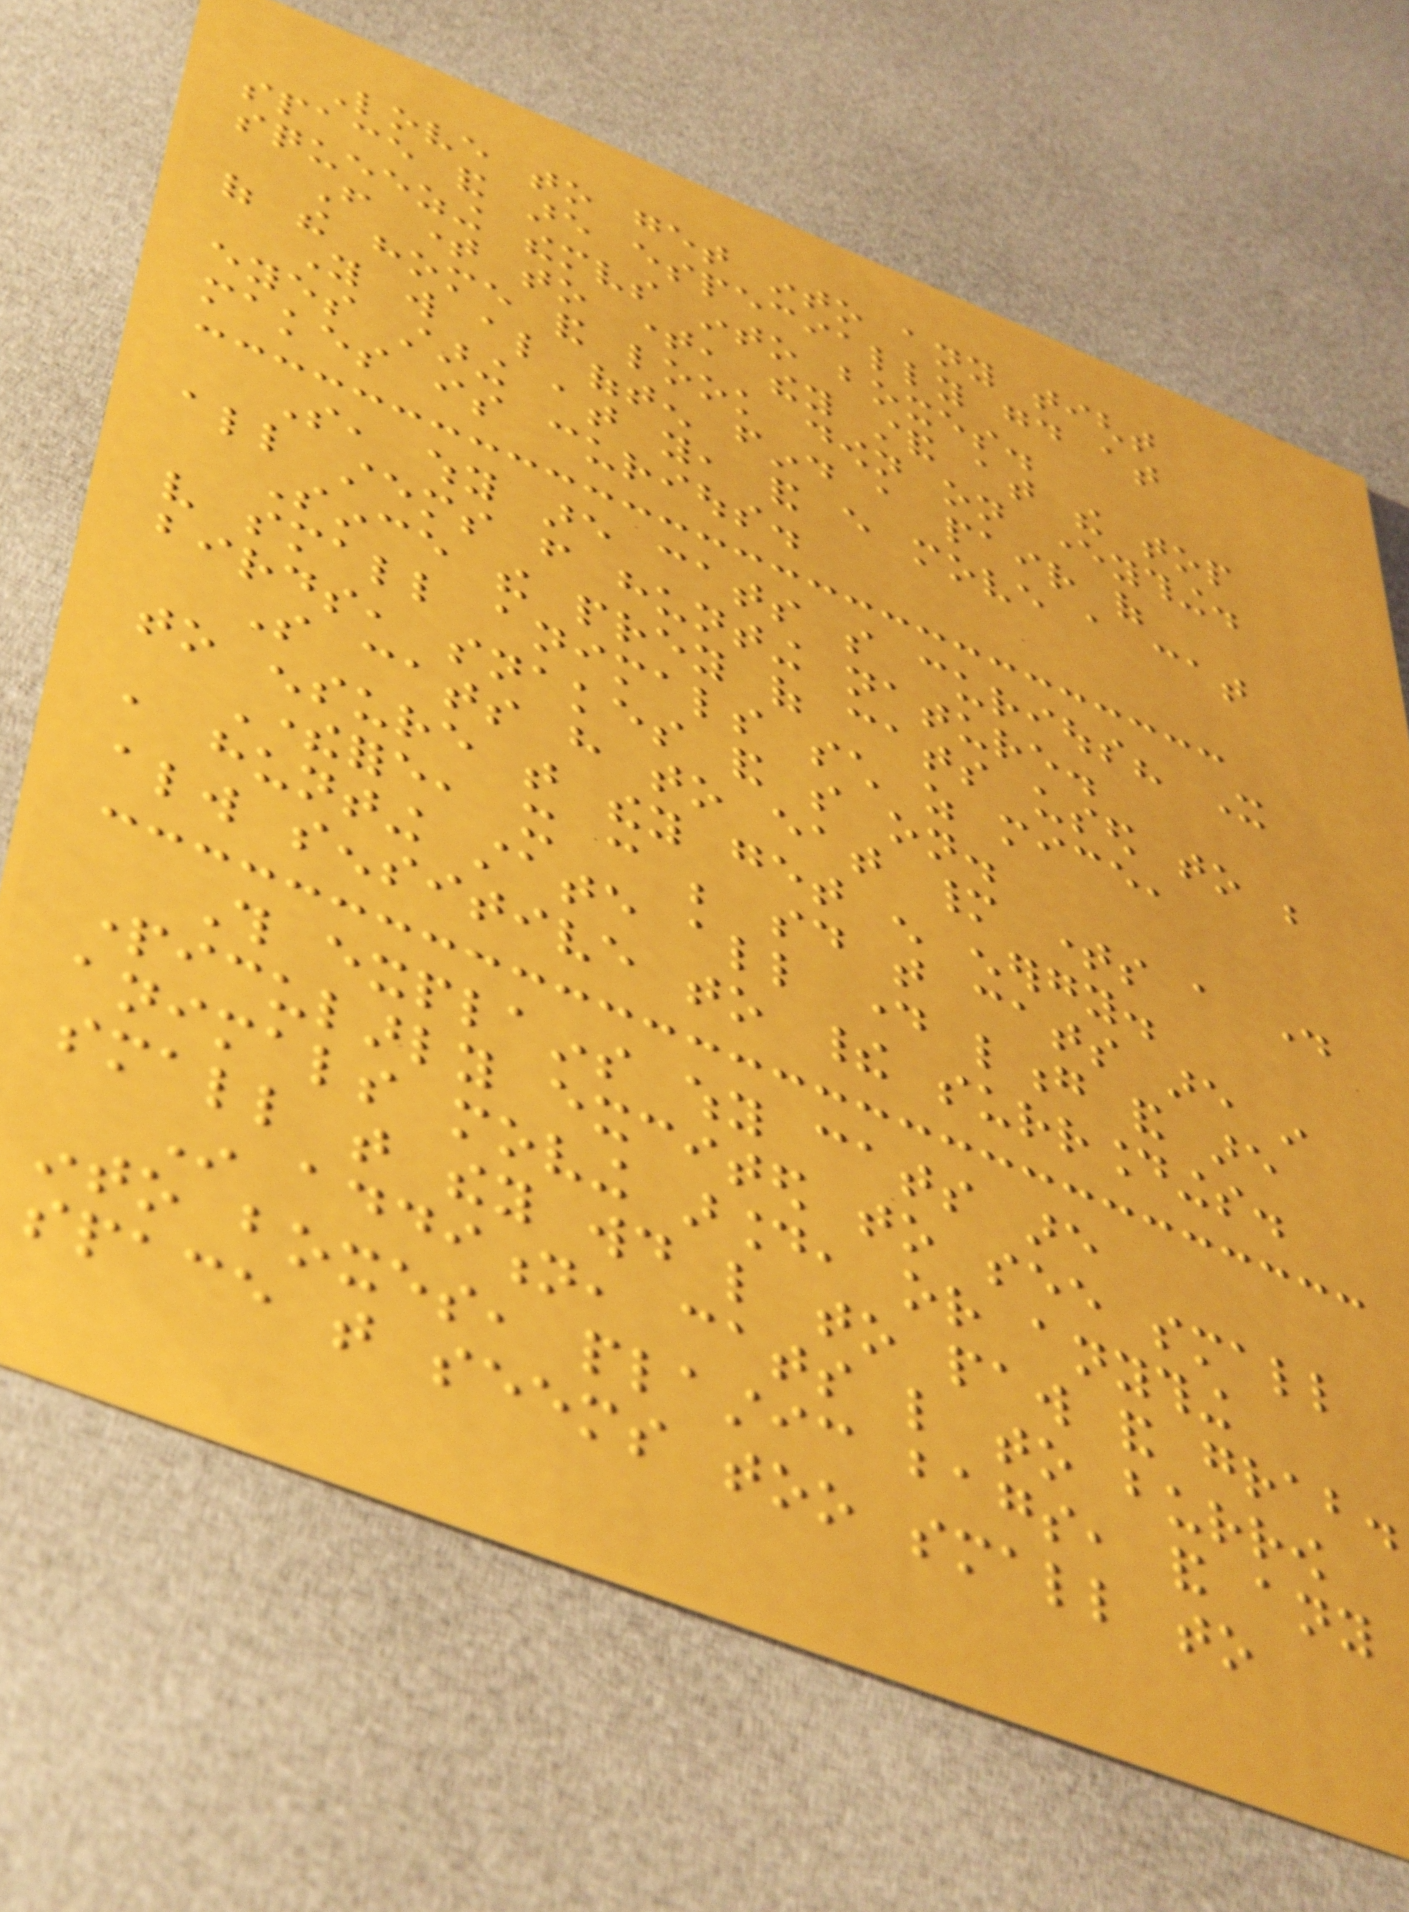Love to get into any tight
space and are especially good at
squeezing themselves into boxes.
From time to time, they stand at the top
of the home and look down on everything.
You will also often find a pair of
eyes staring at you, and every move a cat
makes is curious.
So, why are cats so curious? It
all stems from hunting nature.
Since the prey of cats used to be
very small animals such as mice,
birds, snakes and so on.
So cats have to eat many times a day
to ensure that they get enough energy.
Therefore, it can be said that cats are in
a hunting state all day long and are
always sensitive to their surroundings.
This explains why cats are
particularly excited to see small
animals moving around, or anything
small that they would like to paw and grab.
In addition, cats like to burrow
into boxes, plastic bags, and any
space that seems too small to
